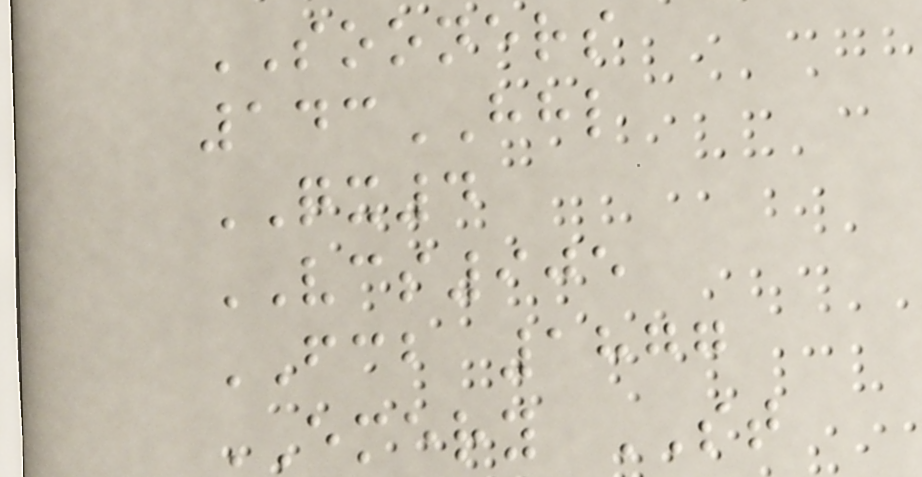SOONERS
143HHL
QX4
VCS905
FCB 1877
EMERY ST
